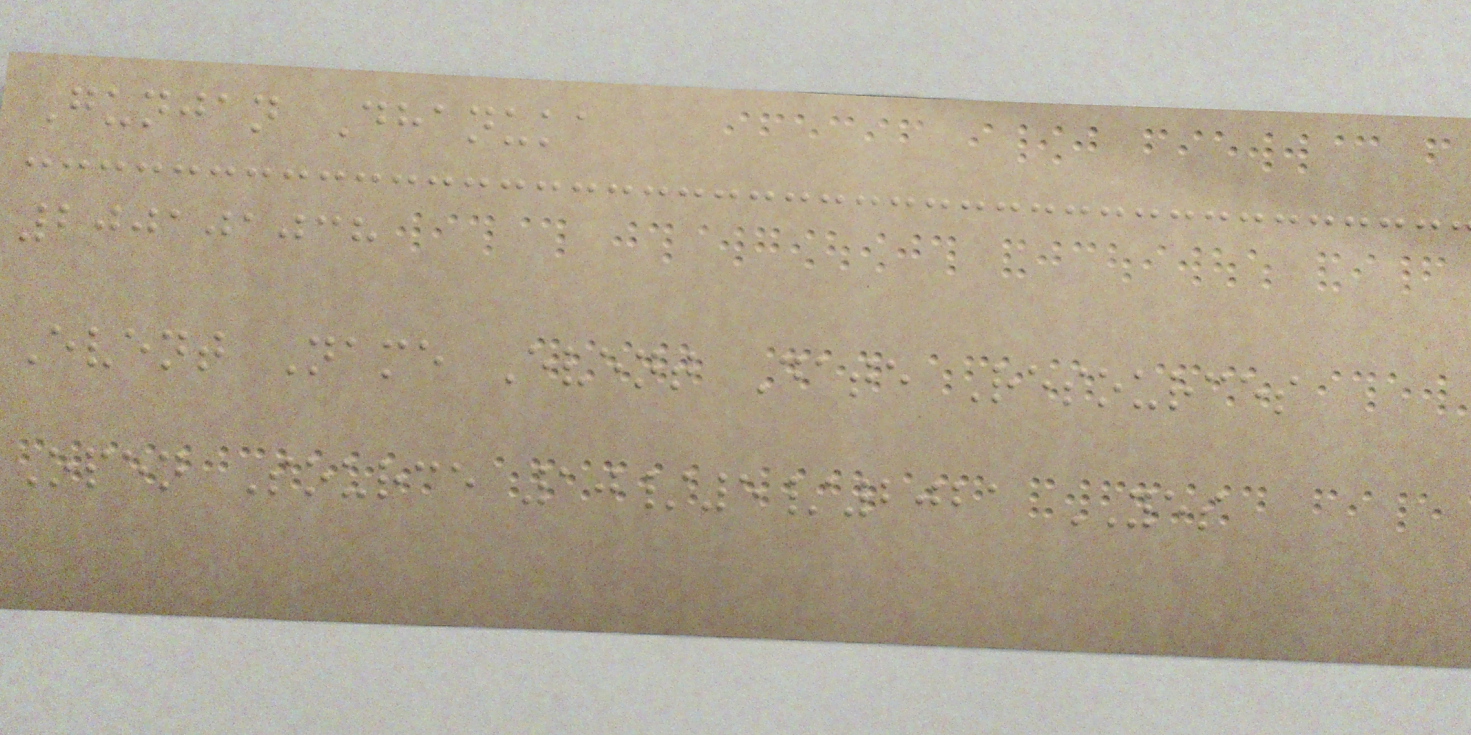Gunjan Dhanuka
200101038
Event Name Event Date Resources
Open Source 10/5/2021 YES
